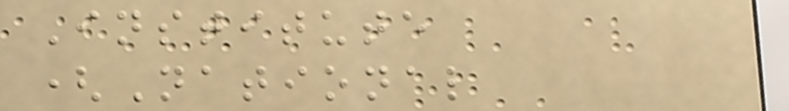Institute
(National
